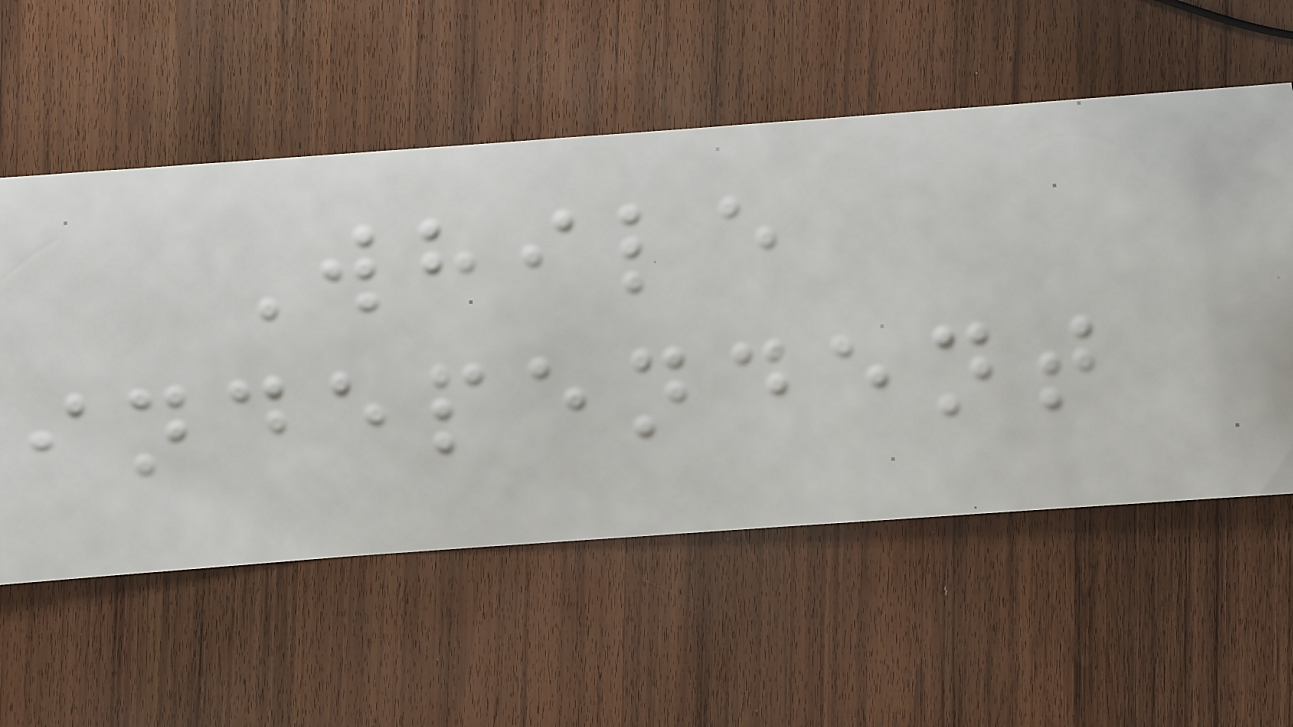While
independent
